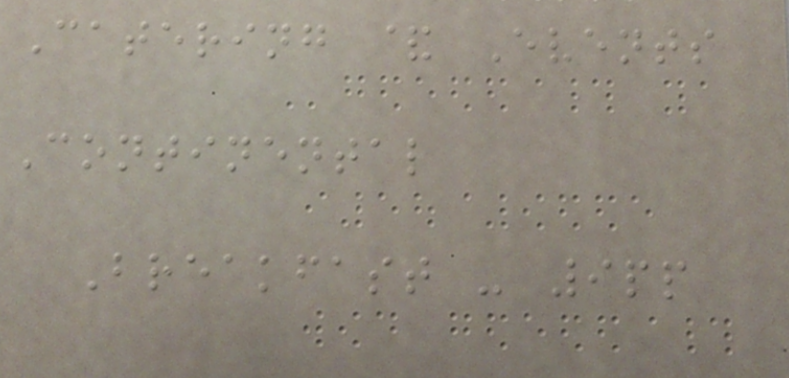Catering & Events
Continental
Breakfast - 9pp
